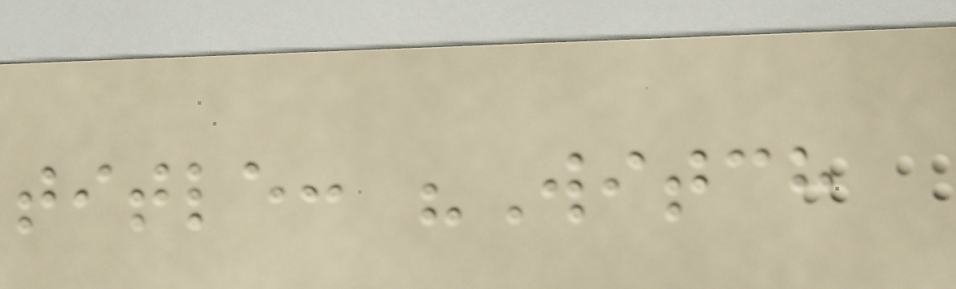title: "Witch
